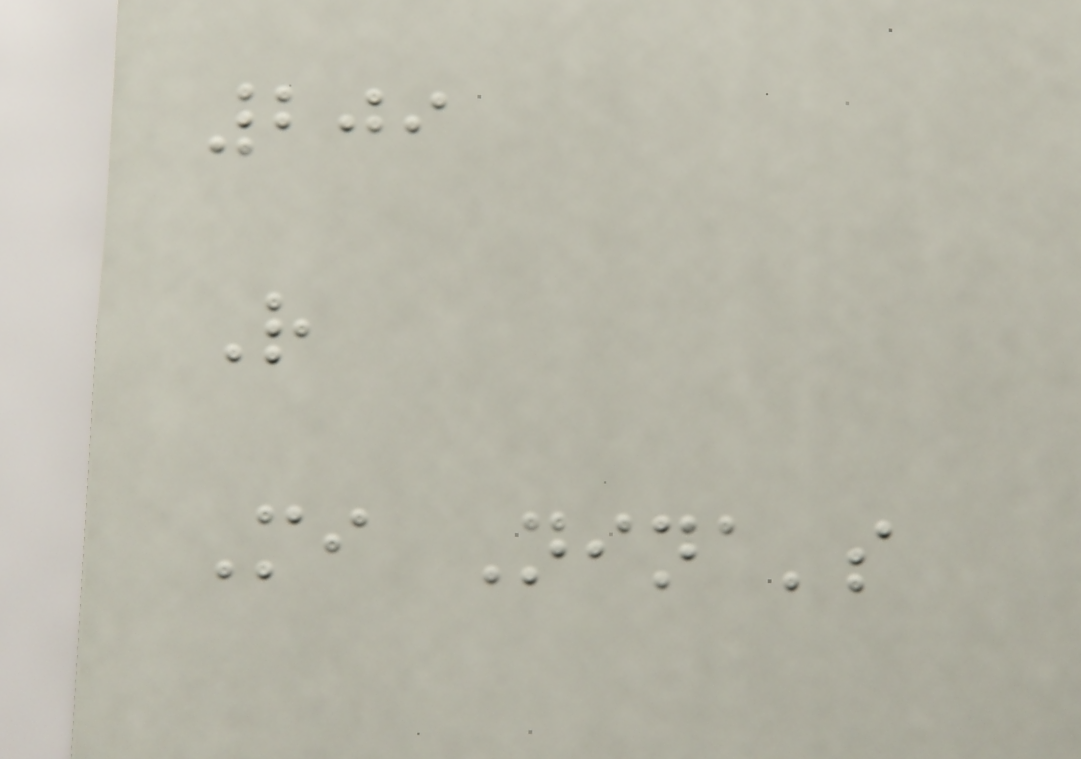209
R
Mi Nina's
